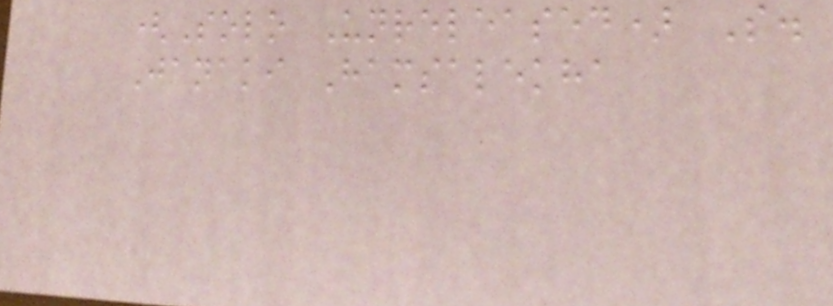(Solo Unreleased) S.
Janaki Hamsalekha
